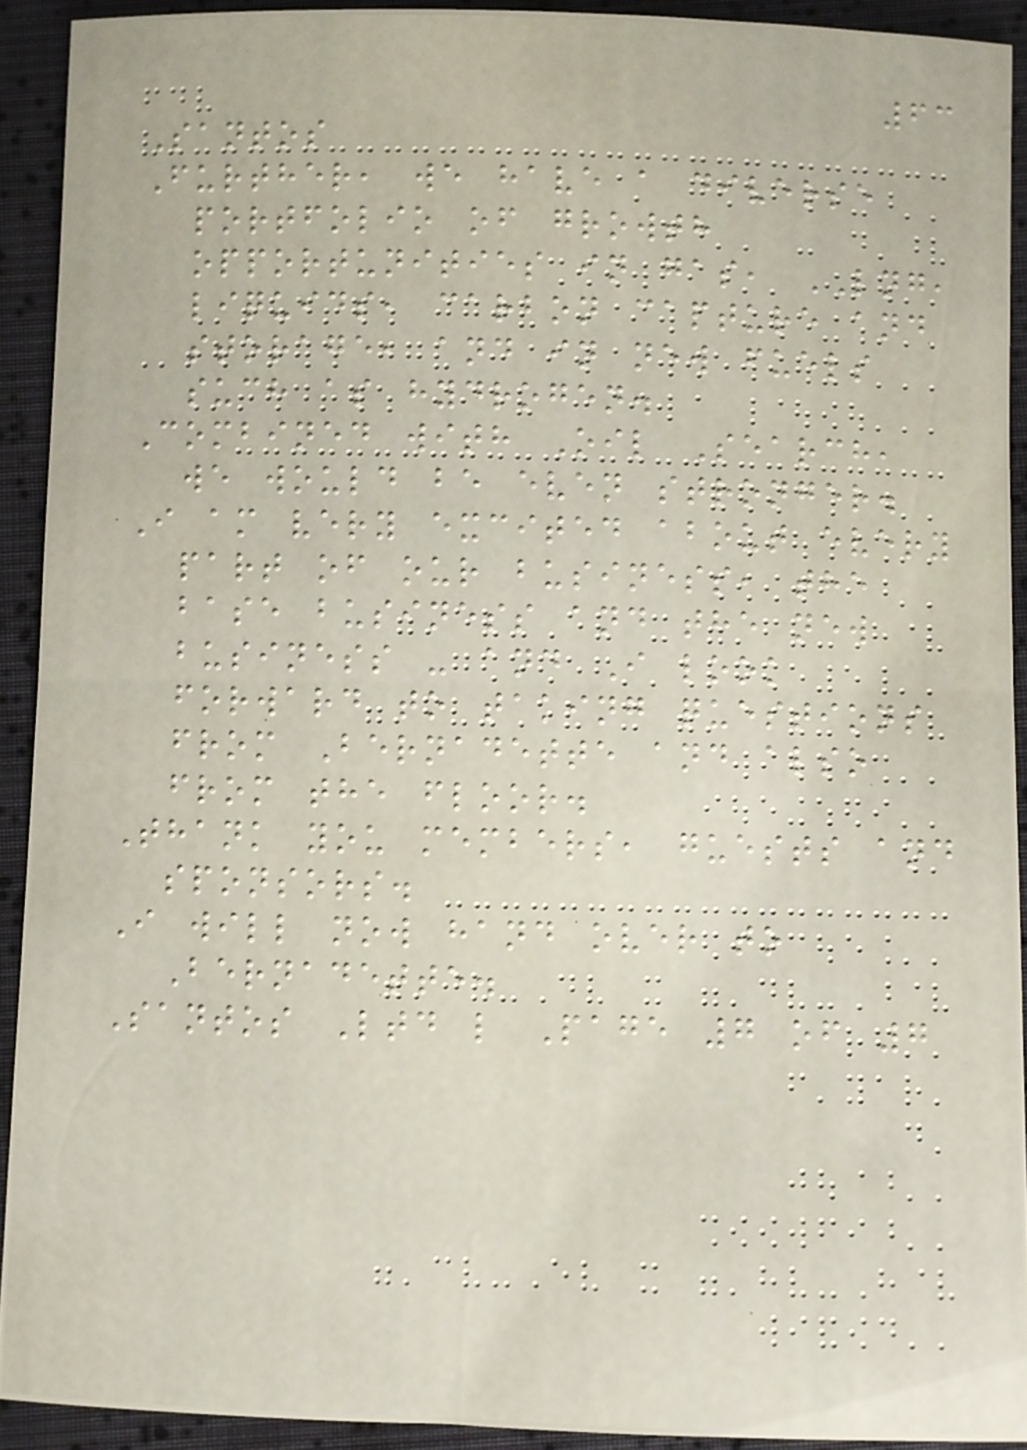63
Santos
Further, we have a diverse
portfolio of growth
opportunities in gas, LNG,
liquids, carbon capture and
storage, and in new fuels
such as hydrogen.
Combined with Oil Search,
we would be even stronger.
I am very excited about every
part of our business, the
base business and the new
business - and I look
forward to taking questions
from Bernadette and also
from the floor.
Thank you members, guests and
sponsors.
I will now hand over to
Bernadette.
Santos Ltd l Page 7 of 7
